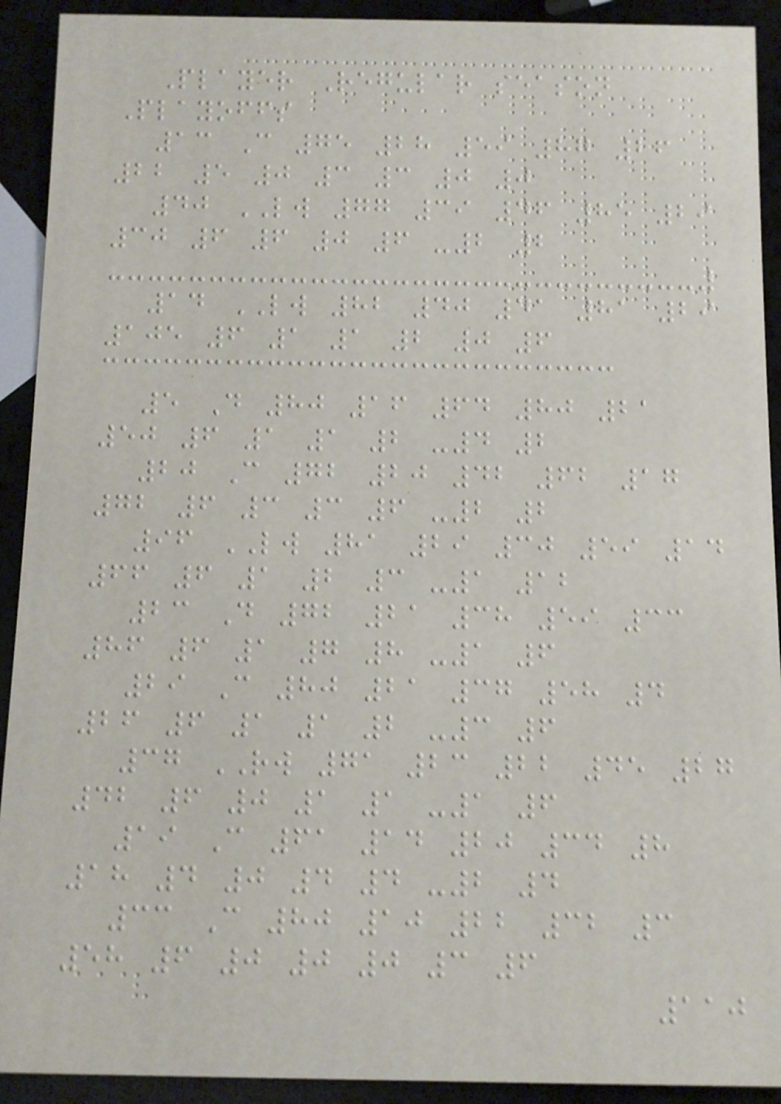Player Regular season
Playoffs
13 C 75 28 59 87 26
22 5 0 3 3 0 0
40 LW 77 39 46 85 29
30 6 6 0 6 -2 2
14 LW 82 40 41 81 29
105 6 1 1 2 0 6
5 D 80 16 64 80 21
50 6 1 1 2 -4 2
20 C 72 20 42 62 17
72 6 3 3 6 -2 2
96 LW 81 29 30 59 14
66 6 1 2 3 -1 12
23 D 72 21 38 59 33
86 6 1 7 8 -1 6
29 C 80 21 37 58 4
26 6 1 1 2 -3 6
37 RW 71 23 22 45 27
42 6 0 1 1 -1 6
19 C 61 14 20 34 8
18 4 0 4 4 -2 4
33 C 80 10 22 32 3
58 6 0 0 0 3 6
110
